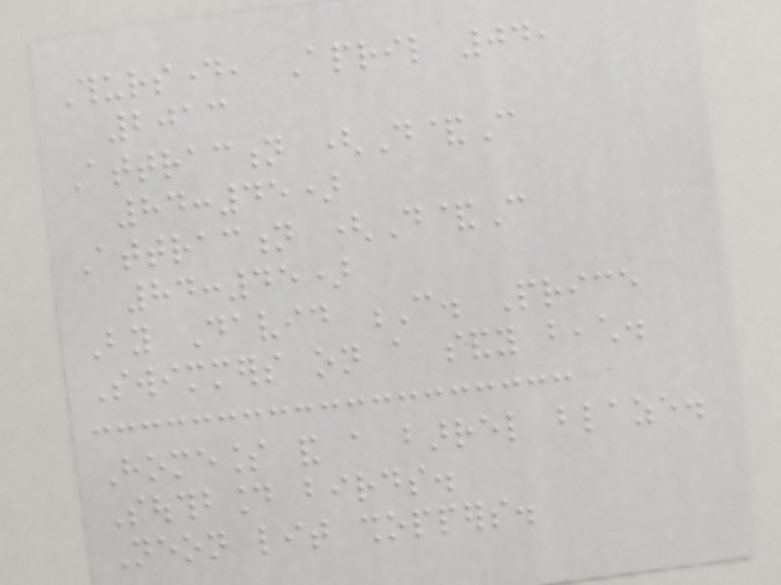Thursday, April 04,
2013
Attraction (D&C
84:45)
Attraction (D&C
84:45)
By David C. Price
Swimmers on a sandy beach.
Homeless and a barrel blaze.
Southbound birds.
Neon lit shoppers.
